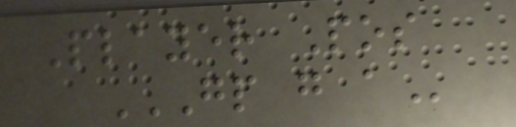Player Pos
GP G A
